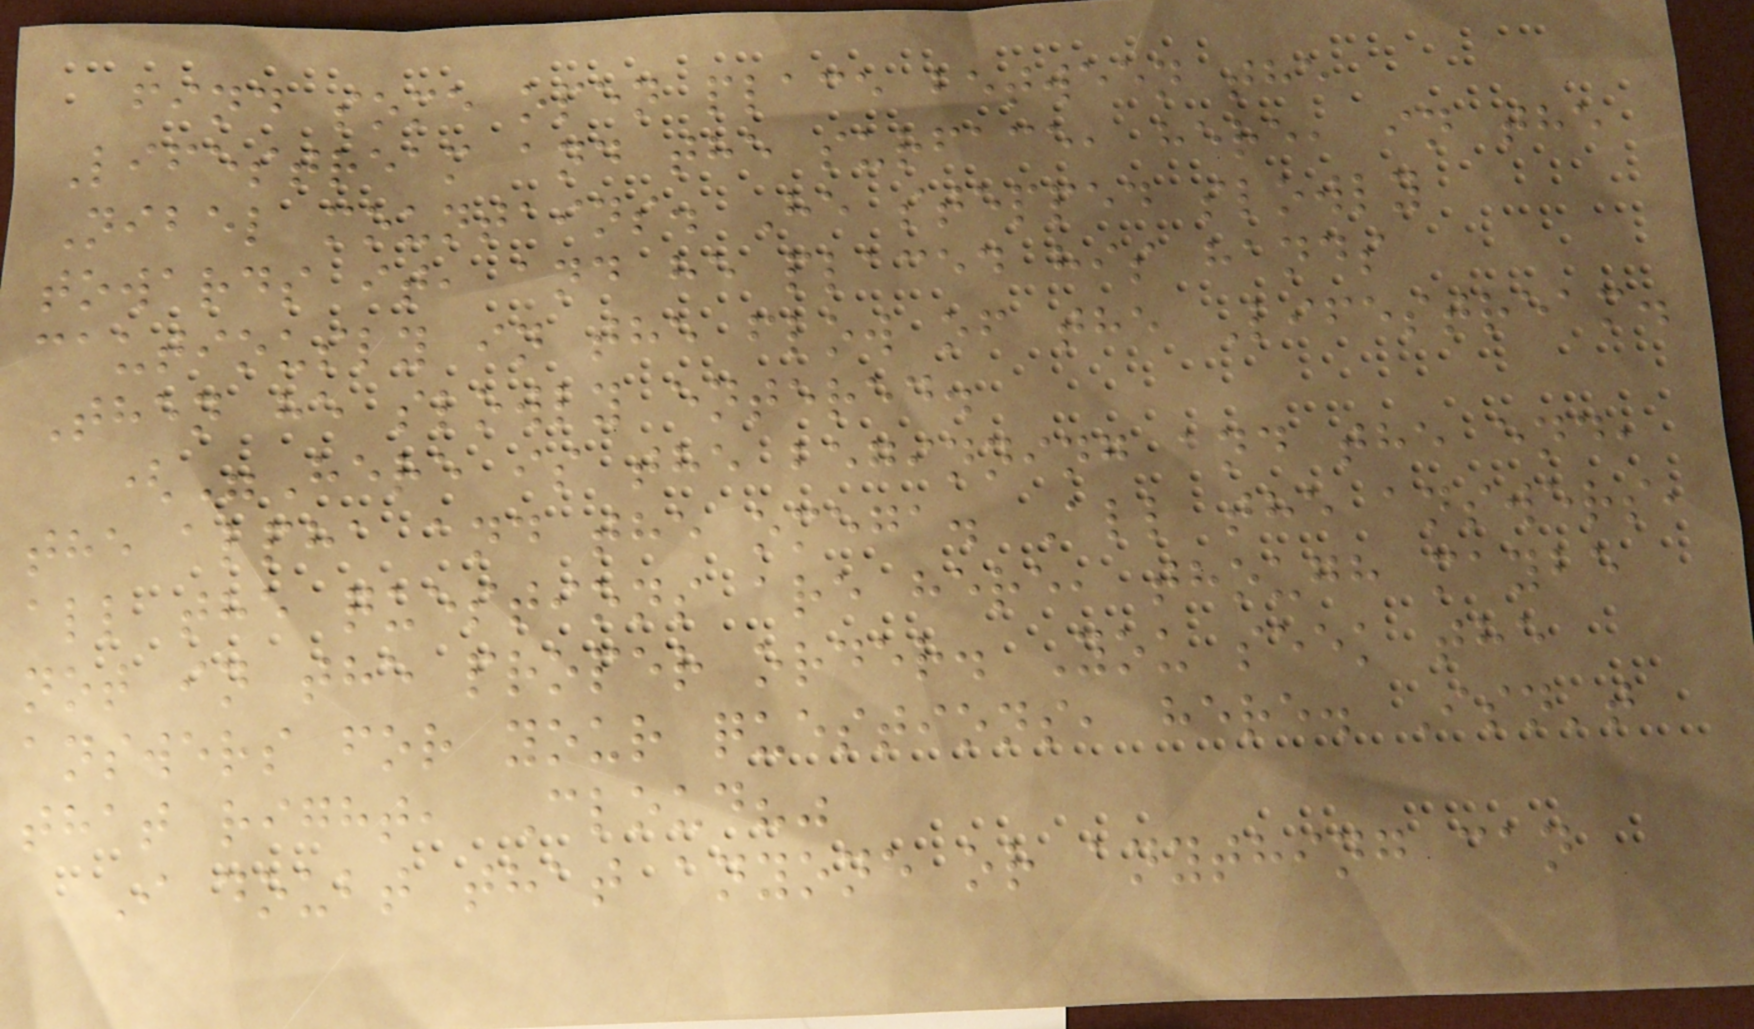find some open place between the
Lifestream and the surface, here, in the
Nibel mountains. He stepped slowly
towards it, and he placed his hands
cautiously in the flow of the Lifestream.
Then he slowly entered.
("Here is the beginning and the end,
the alpha and the omega. All the answers,
all the questions are here, though maybe
not in the proper order. You seek the
answers for your questions, here. Isn't
that right, Cloud?"
I doubt that anyone or anything can
